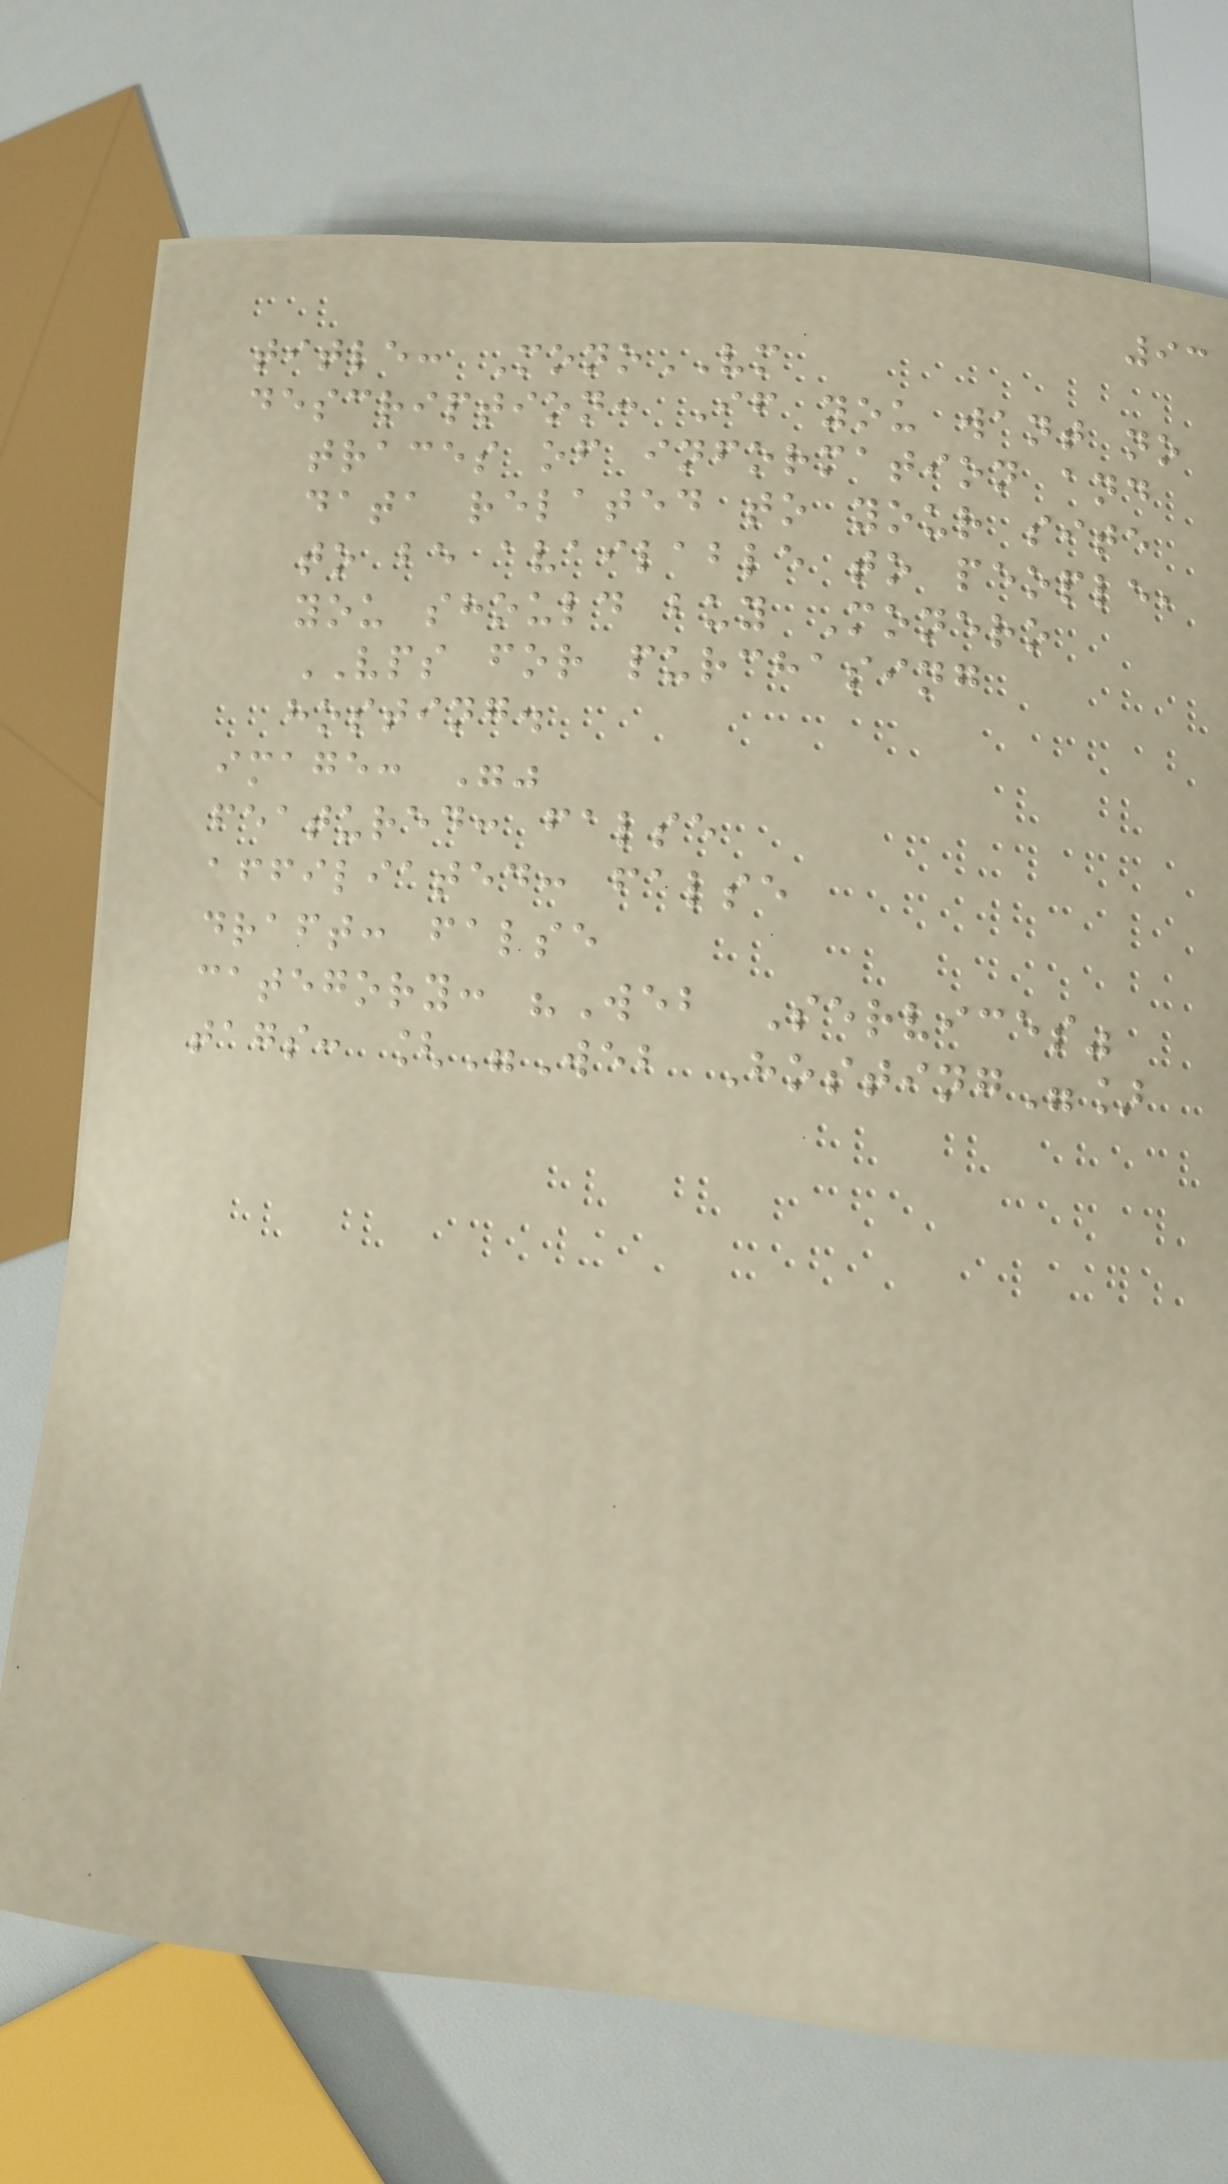93
title: MonoVM
description: If you want no
traces of information and
data related to your site
to be available to people,
you should buy Monero
VPS for purchasing
hosting.
image: ""
featured: false
affiliated: false
draft: false
category: "Web Services"
tags: ["Web Hosting"]
